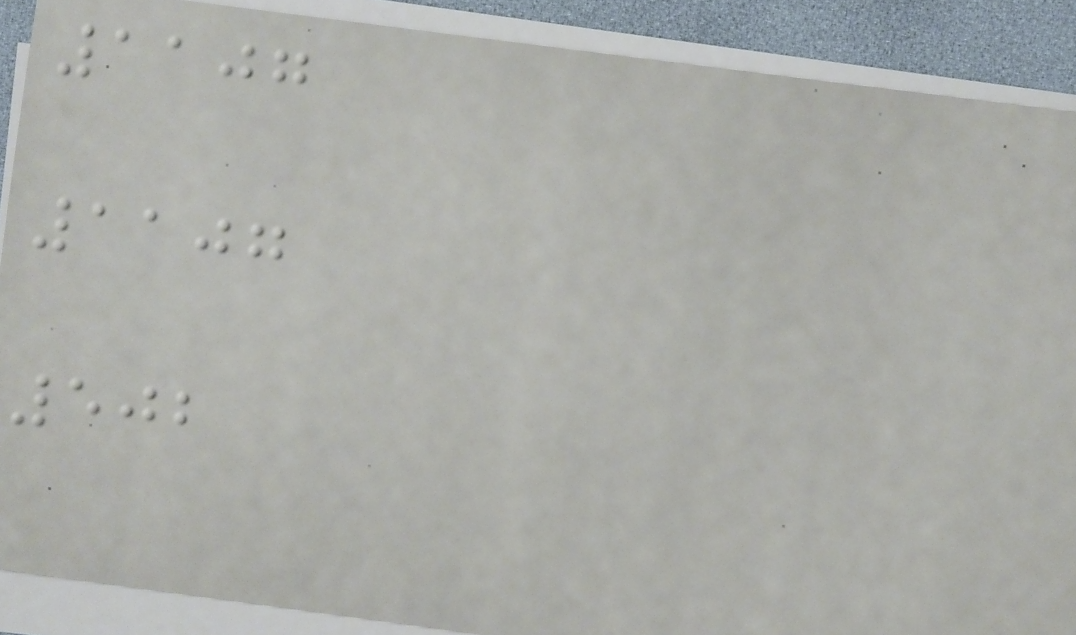1107
1107
502
